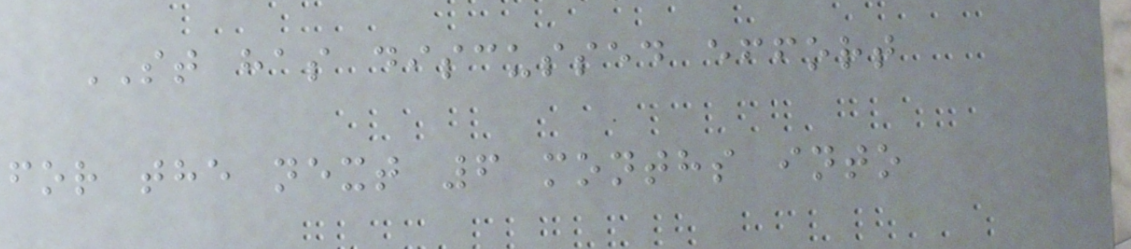ST has discussed effort
for the next 6 months into
